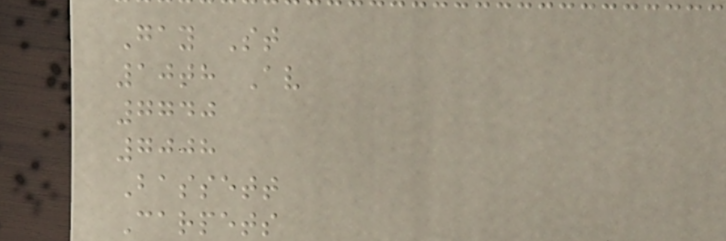Gay St
10th Av
7740
7008
Bassett
Carpets
